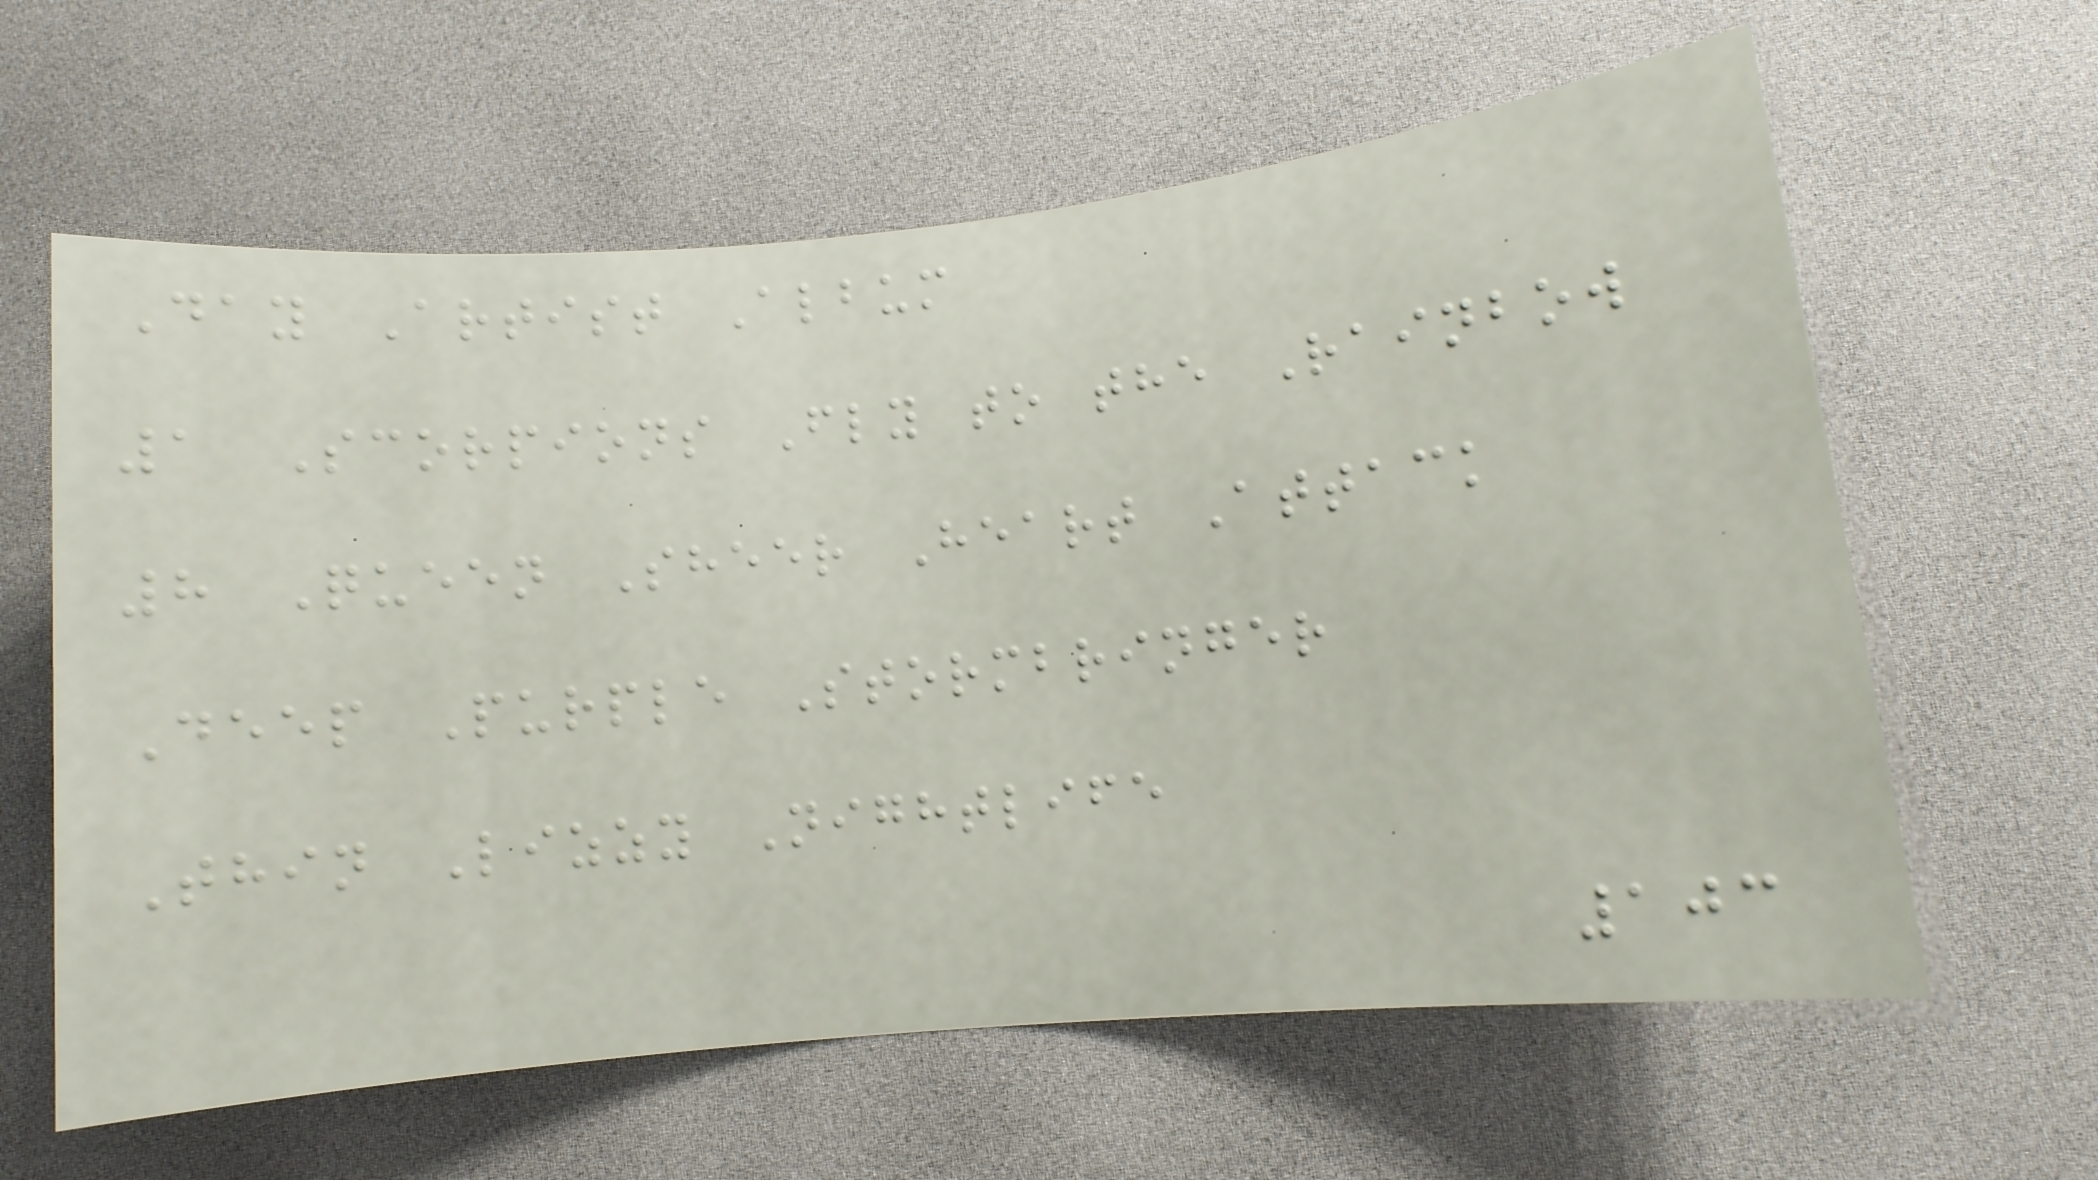Day Artist Album
1 Scorpions Fly to the Rainbow
8 Queen Sheer Heart Attack
Deep Purple Stormbringer
Thin Lizzy Nightlife
103
